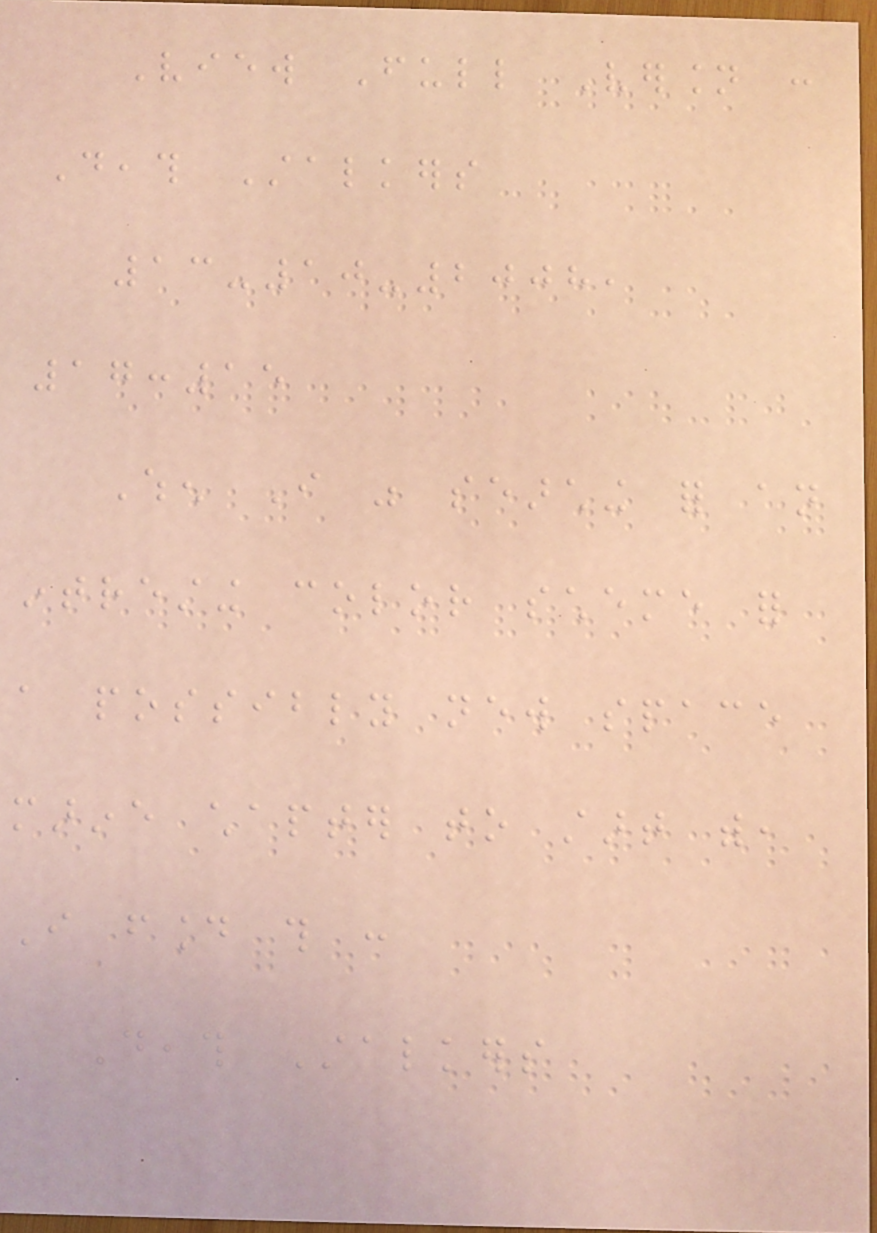View Full Version :
Death Stalkers
13-10-2008,
17:15
When I was searching for an
intresting color scheme for
a possibly new space
marine chapter to start with,
I found this :
Death Stalkers
